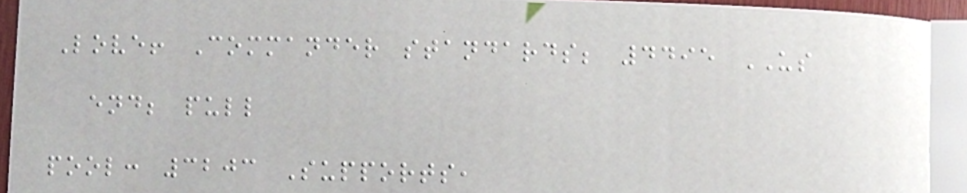Love! Commander standards; 4495 US
end; pull
pool: 3203 Supports,
